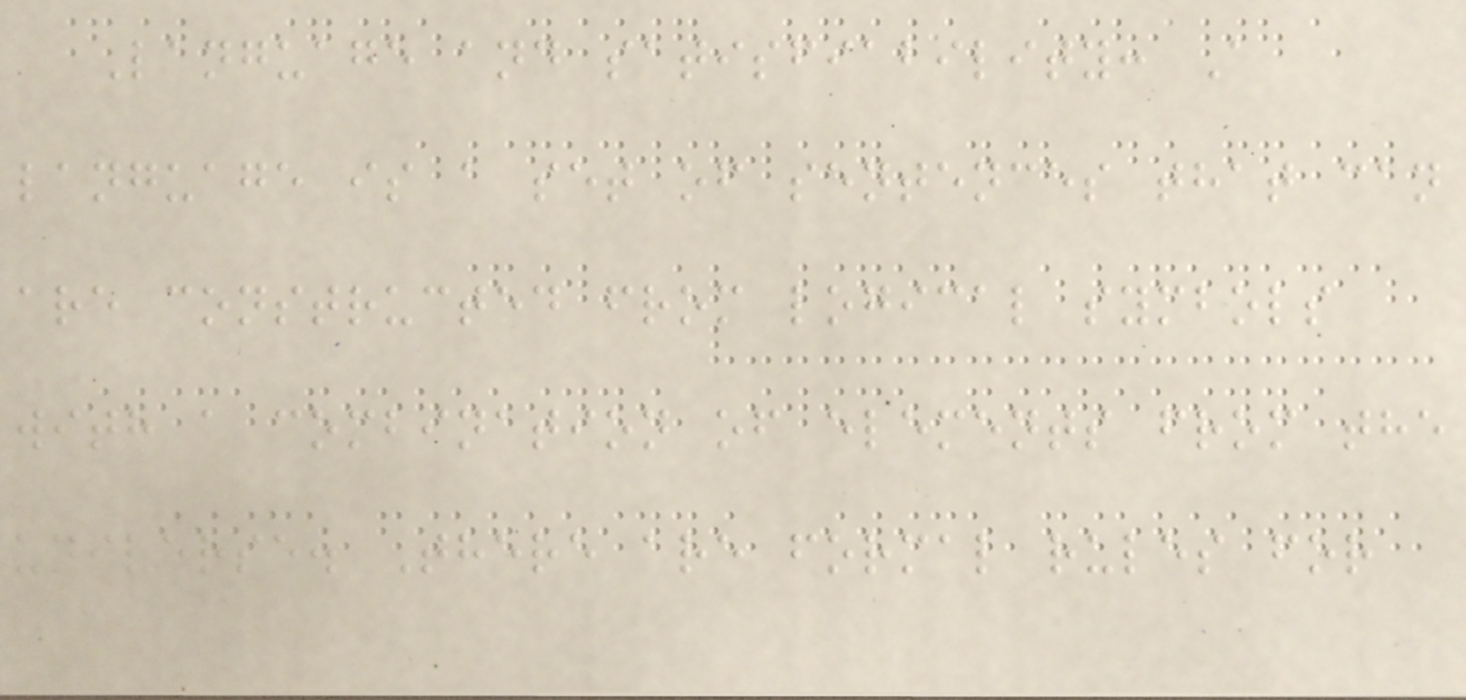Language and satisfiability: A
language is a set of sentences that can
are constructed from logical symbols
with a combination of elements from the
universe. There are formal rules for
